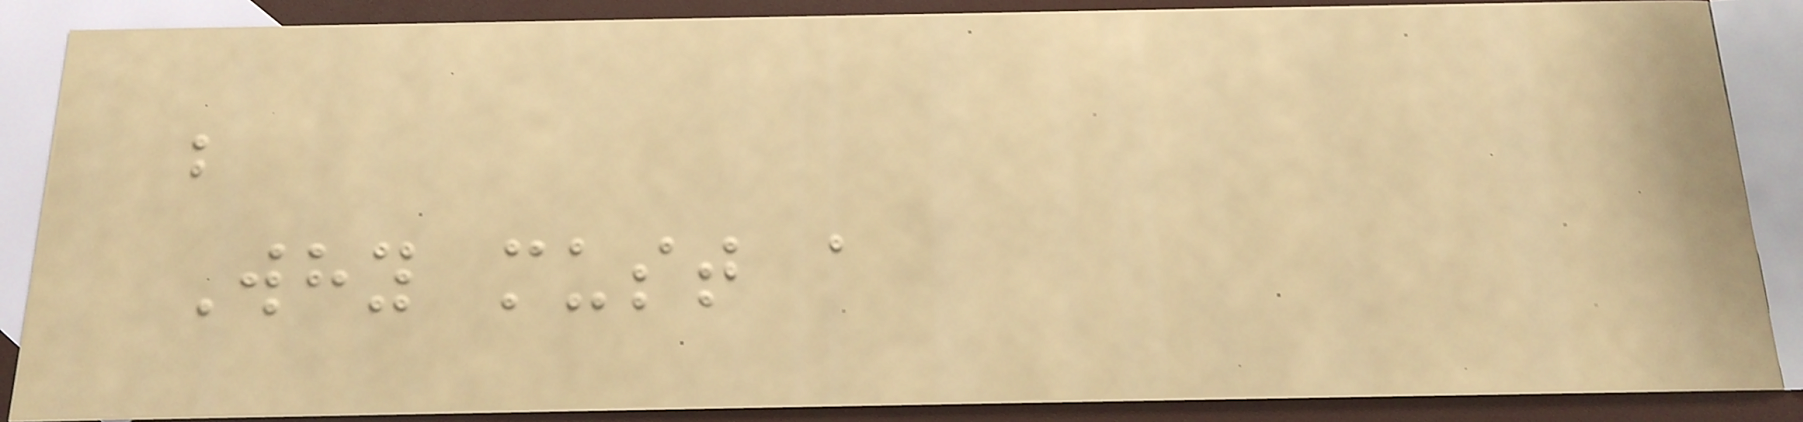b
Why must a
